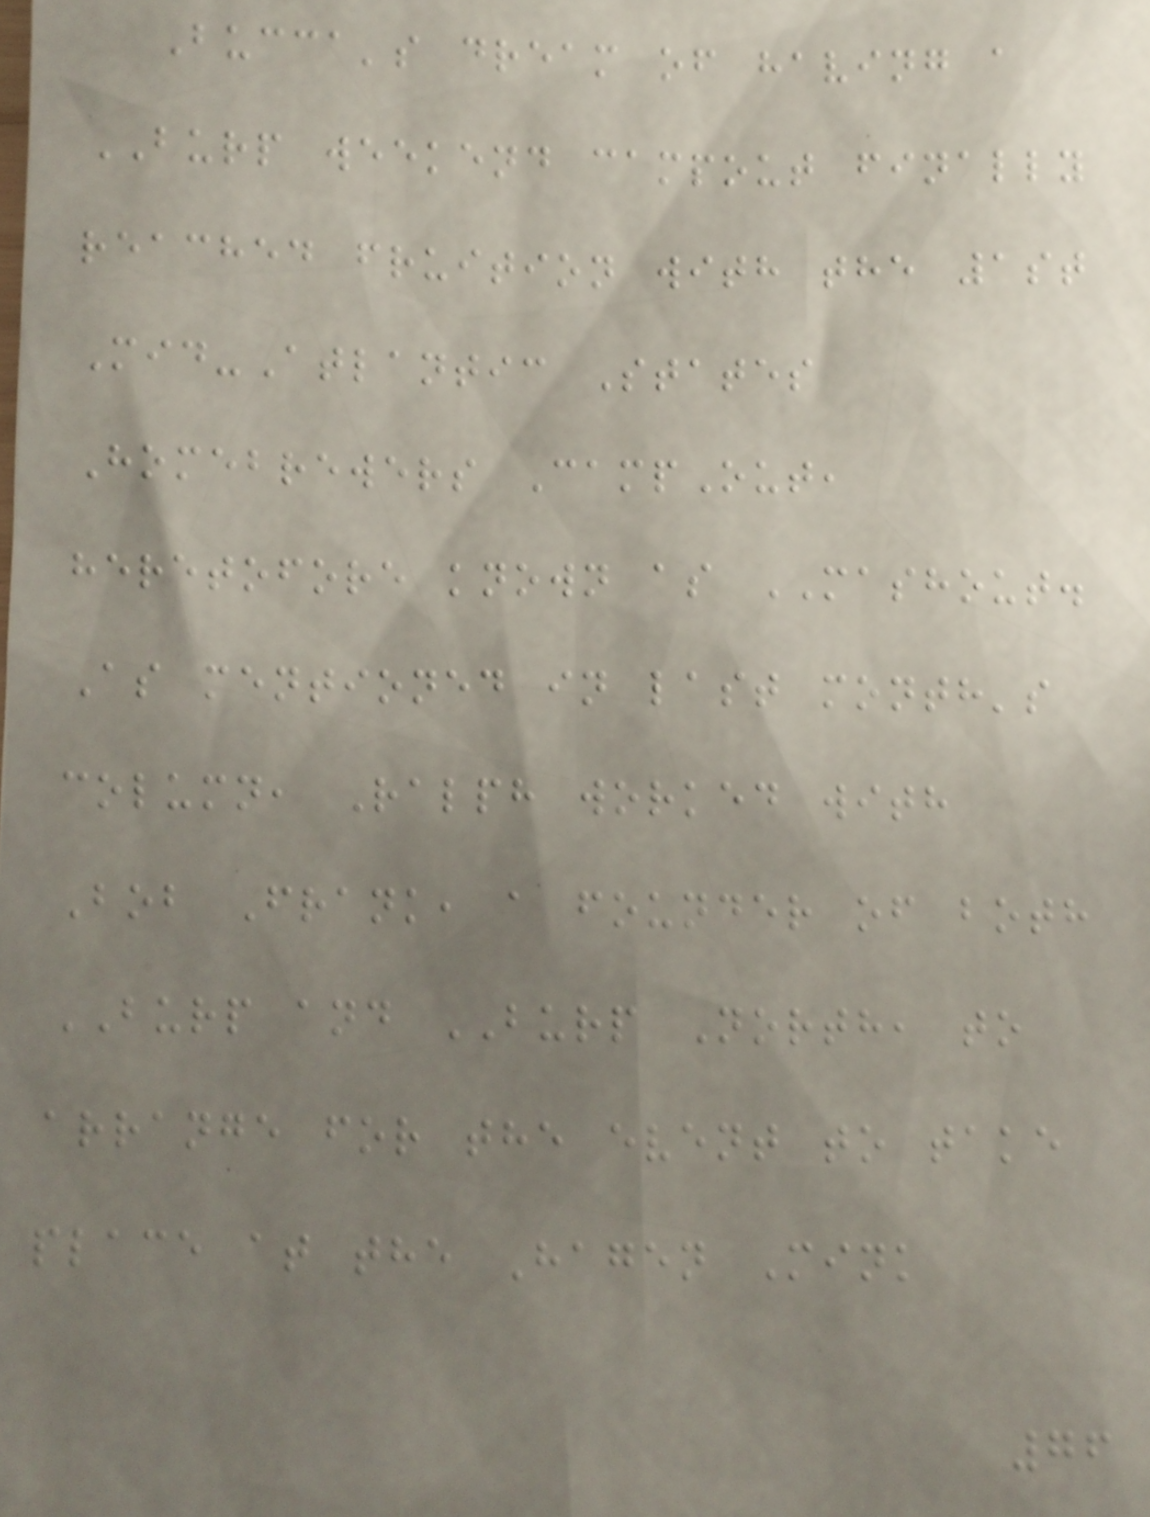Bucca's dream of having a
BURP weekend campout finally
reached fruition with the 1st
Mid-Atlantic States
Homebrewers CampOut,
heretofore known as MASHOUT.
As mentioned in last month's
column, Ralph worked with
Bob Frank, a founder of both
BURP and BURP North, to
arrange for the event to take
place at the Hagen Mink
76
